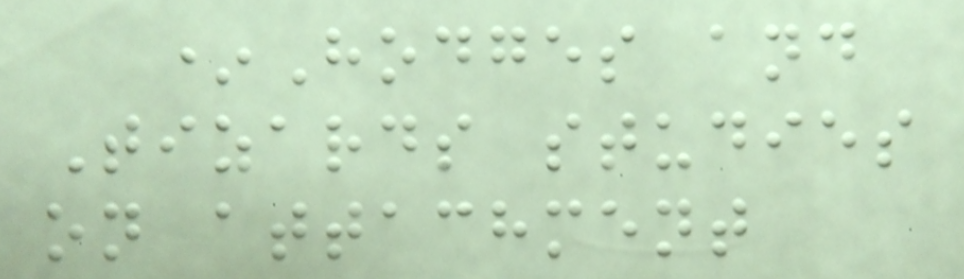*Hodges and
Tizards studies
on attachment
